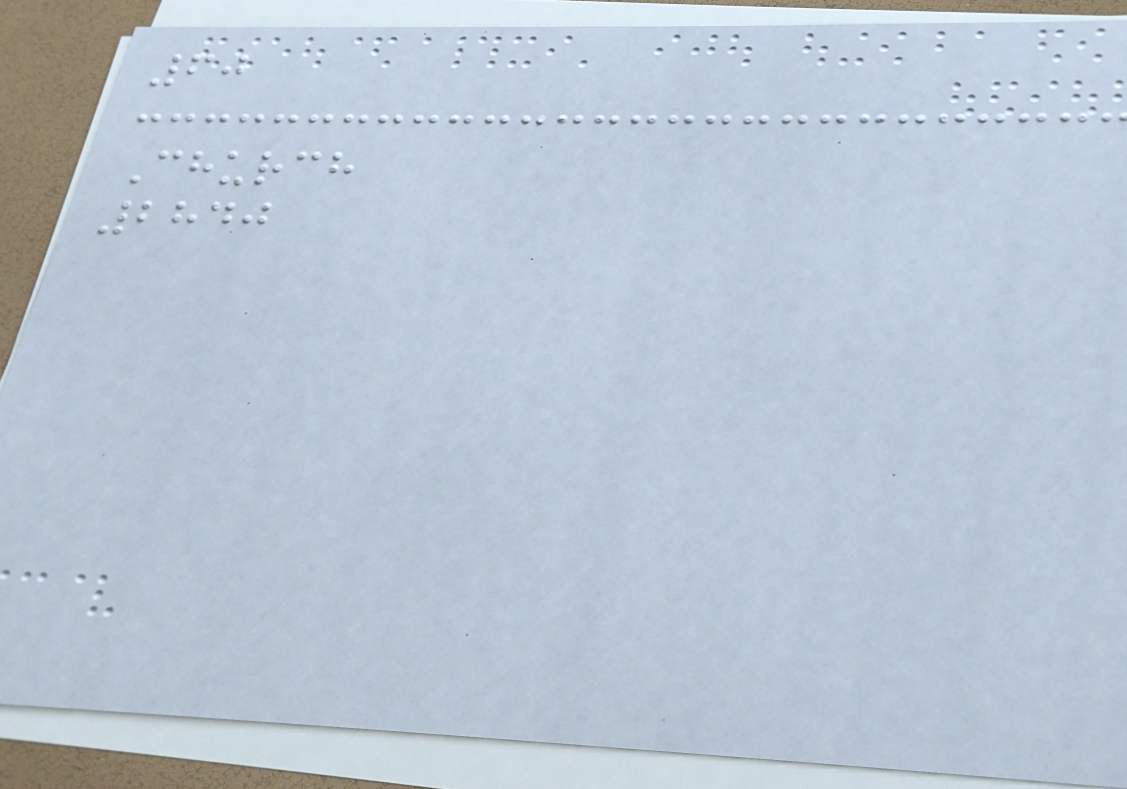60
Church
2840
